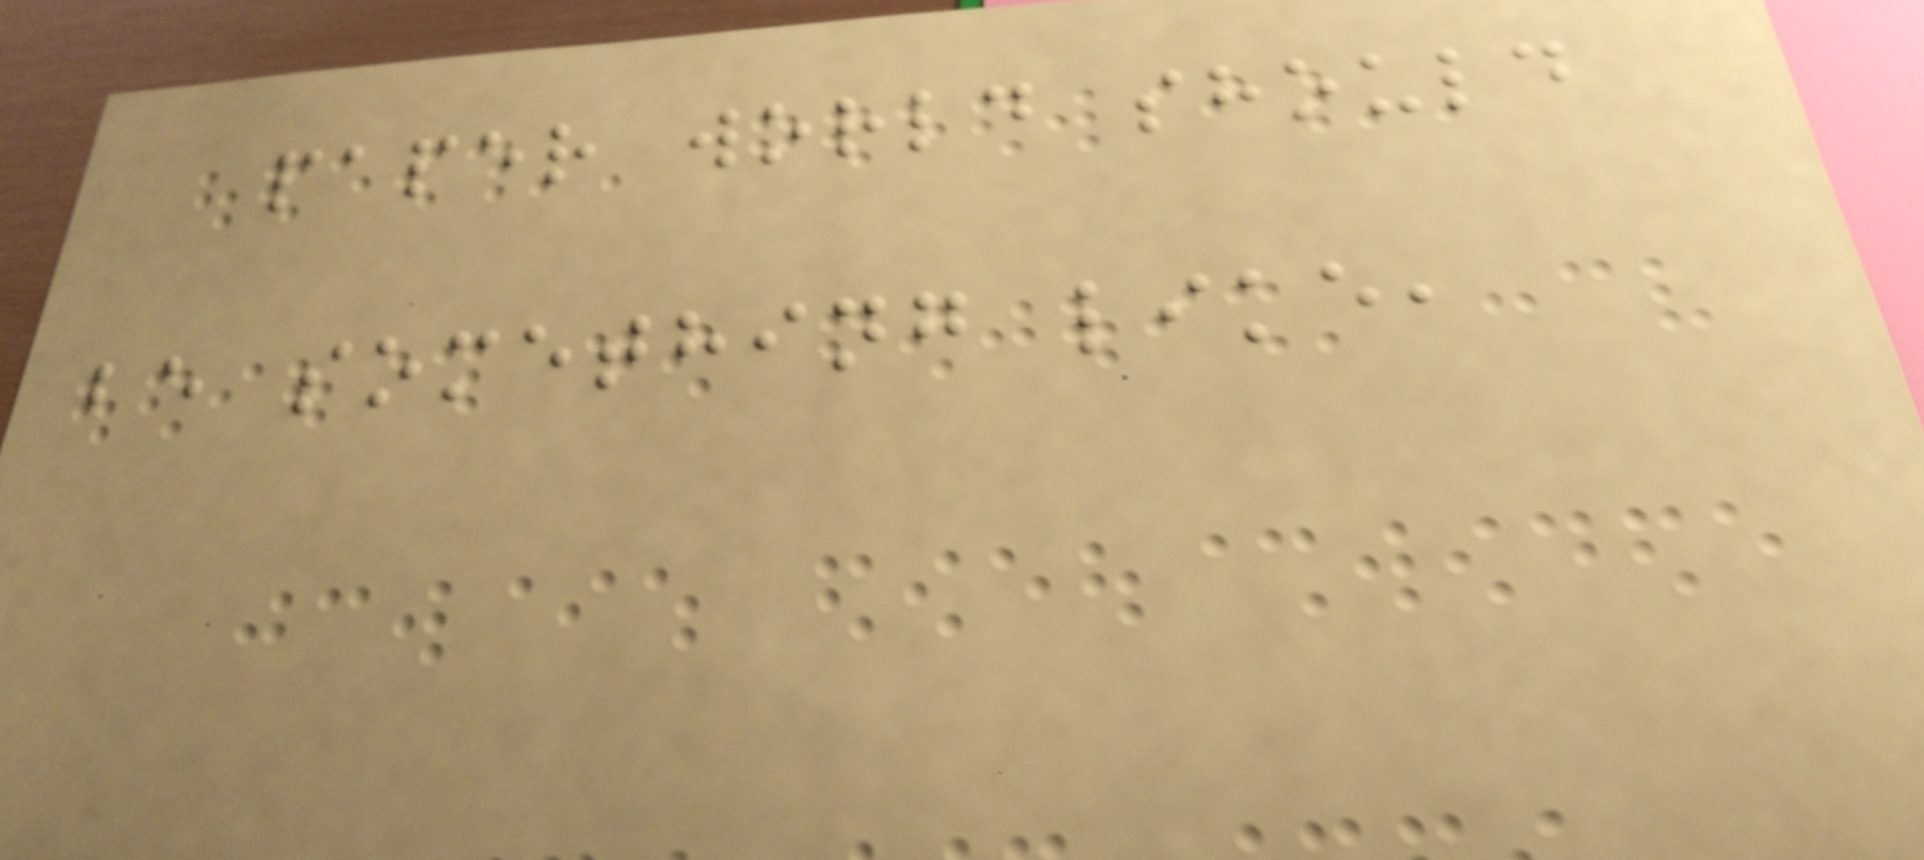paper world should
be something like,
